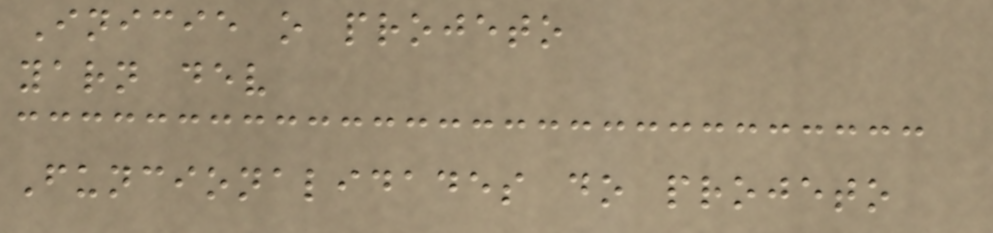Inicie o projeto
yarn dev
Funcionalidades do projeto
